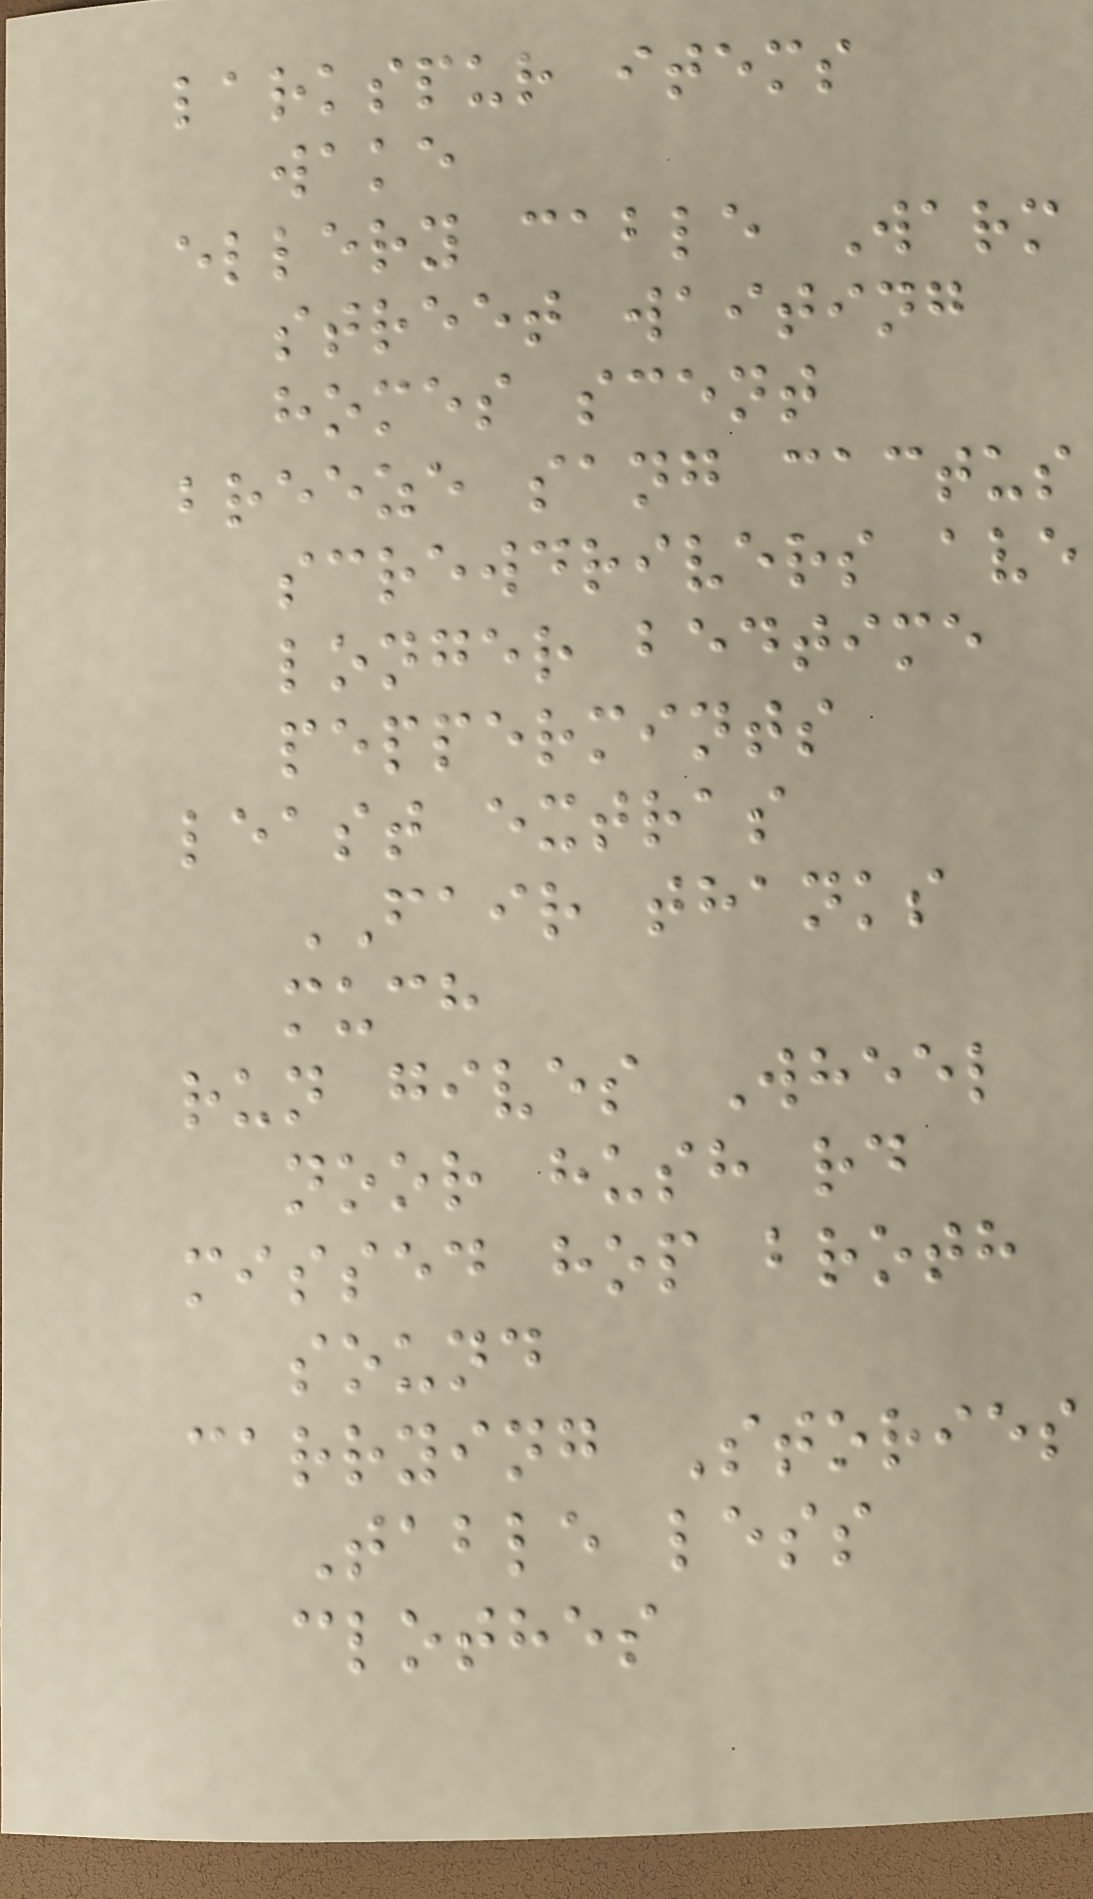larkspur items
wake
ellery cable Warm
street waiting
homes scent
breeze sang cactus
screwdrivers ave
longer bedtime
peppermints
least extras
FAIR thanks
much
run gives Wheel
noor hush rd
missed hop broth
sound
carrying Stories
Table less
clothes
